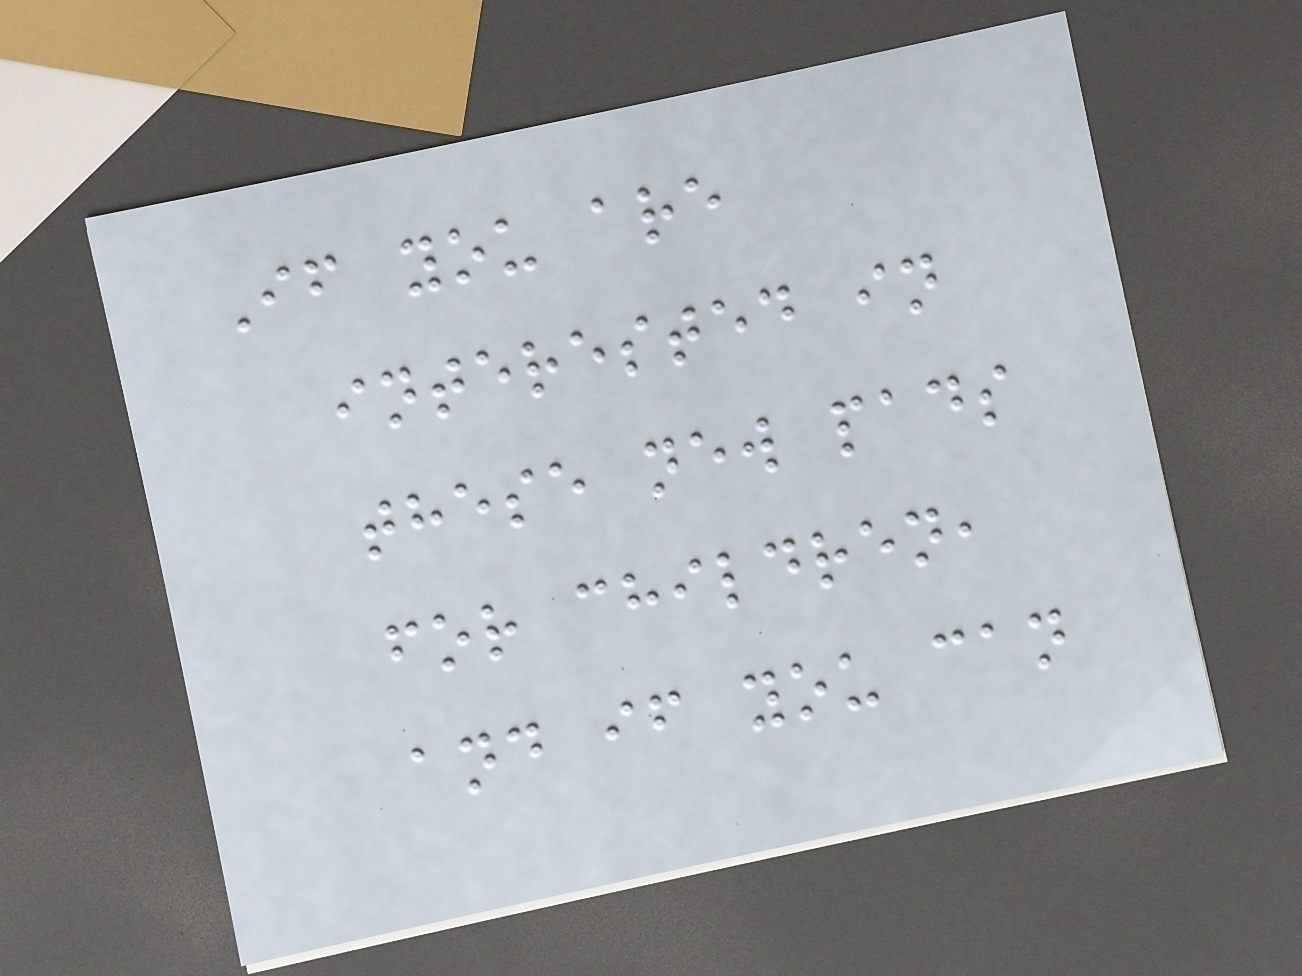If you are
interested in
these new pads
for children,
and if you can
